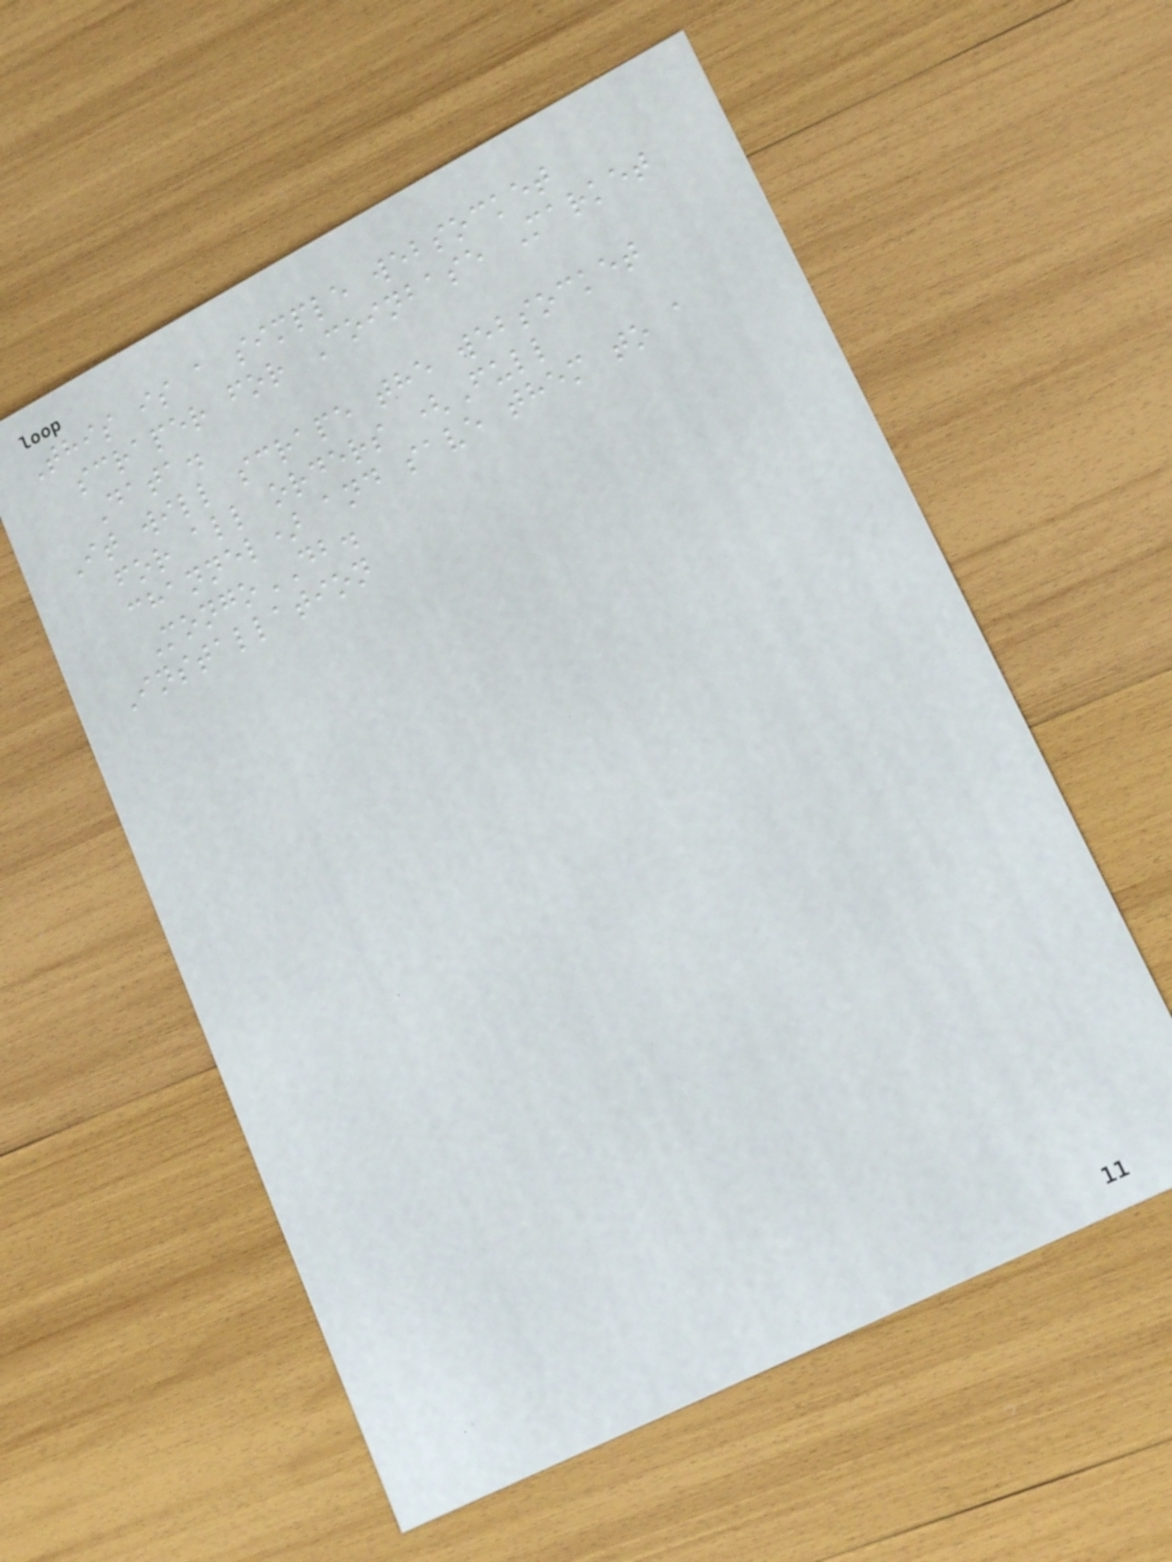This is a simple websocket
scraper for Coinbase Market
Data.
It will scrape the websocket
for all orders (Full
channel) and save them to a
MongoDB.
Installation
